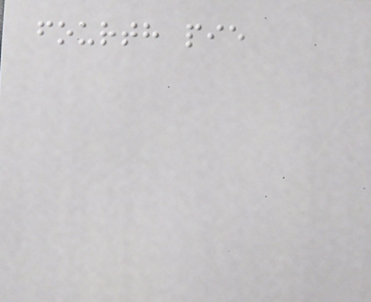fourth pie
